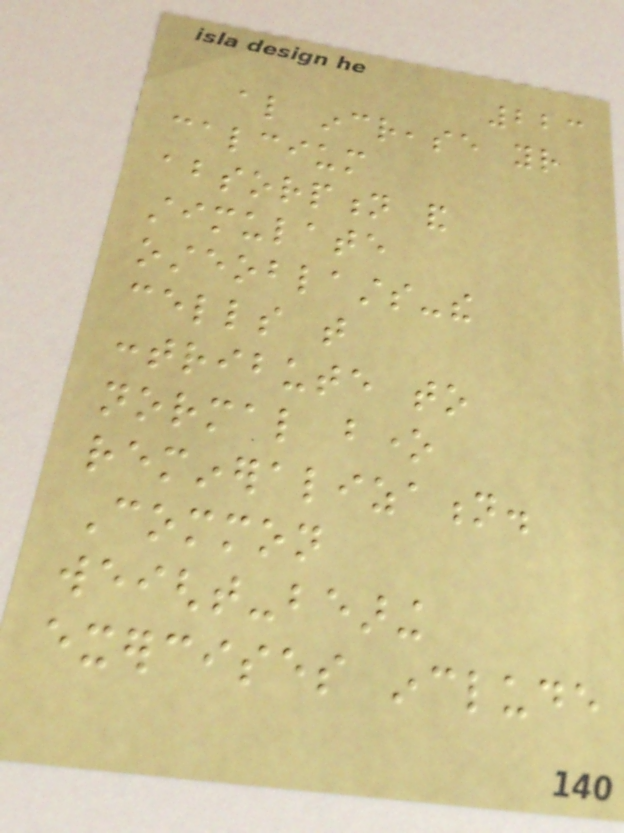223
also increase your
calcium
absorption and
stimulate
osteoblasts-the
cells that
contribute to
normal bone
remineralization.
Common
weight-bearing
exercises include
